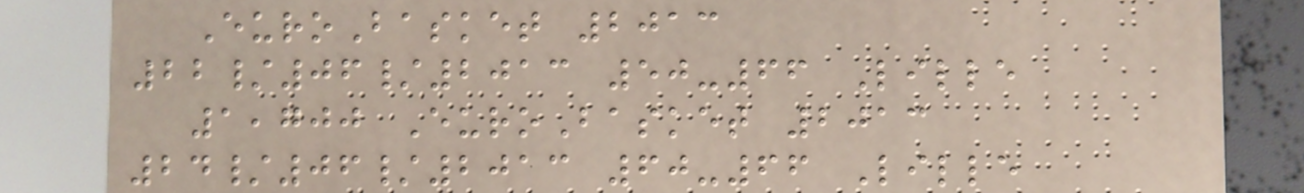EuroBasket 2013
22/06/2013 50-66 Lille
1,700 EuroBasket 2013
24/06/2013 60-66 Lille
